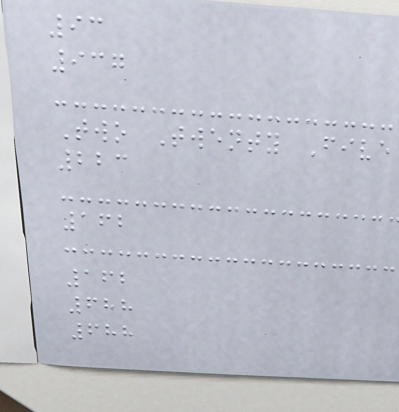93
937
Two Twenty Five
223
162
162
688
688
